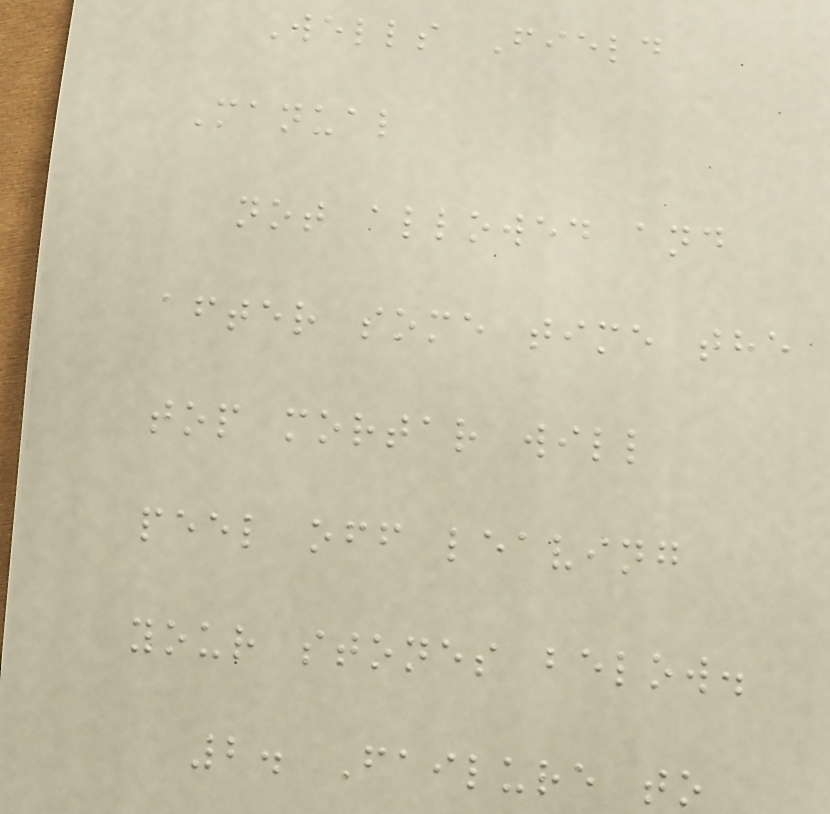Wells Field
Manual
not allowed and
after some time the
top mortar will
peel off leaving
your stones below.
2. Failure to
